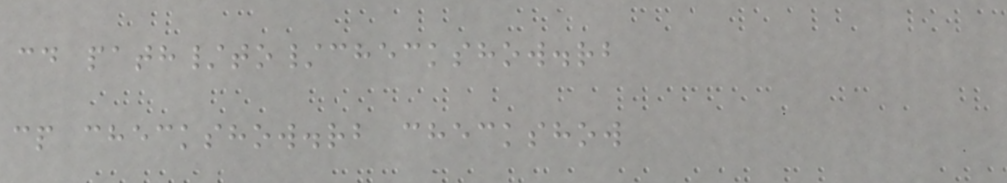cd path/to/checkshow.rb
cp checkshow.rb checkshow
